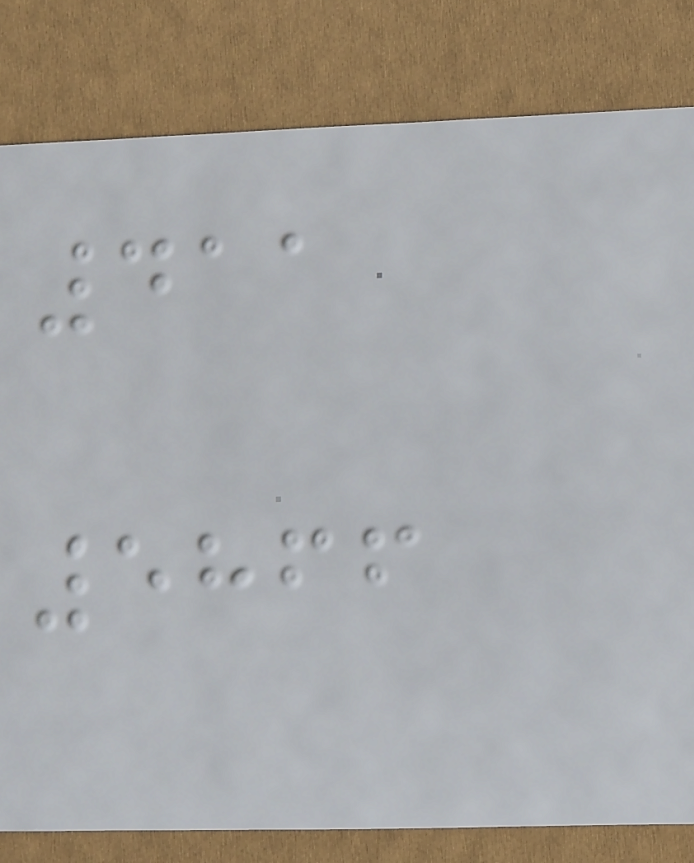411
5866
